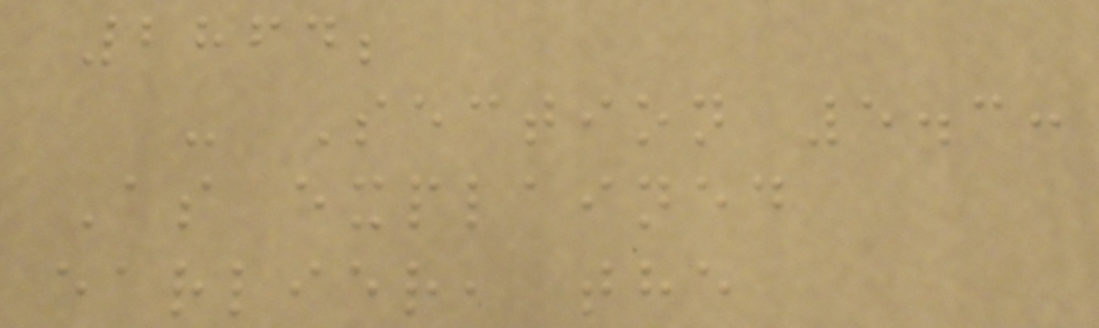2864;
- Section 5.3:
As explained
earlier, the
